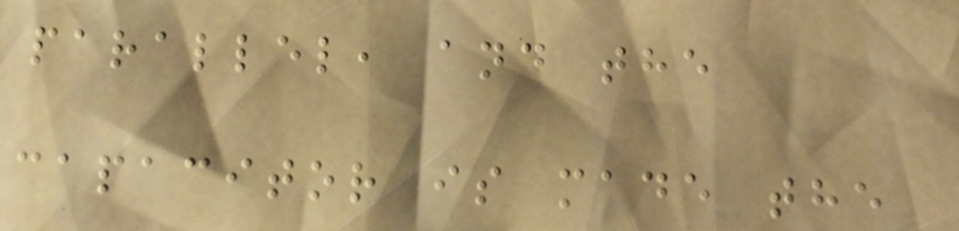parallel, and the
capacitor is made the
